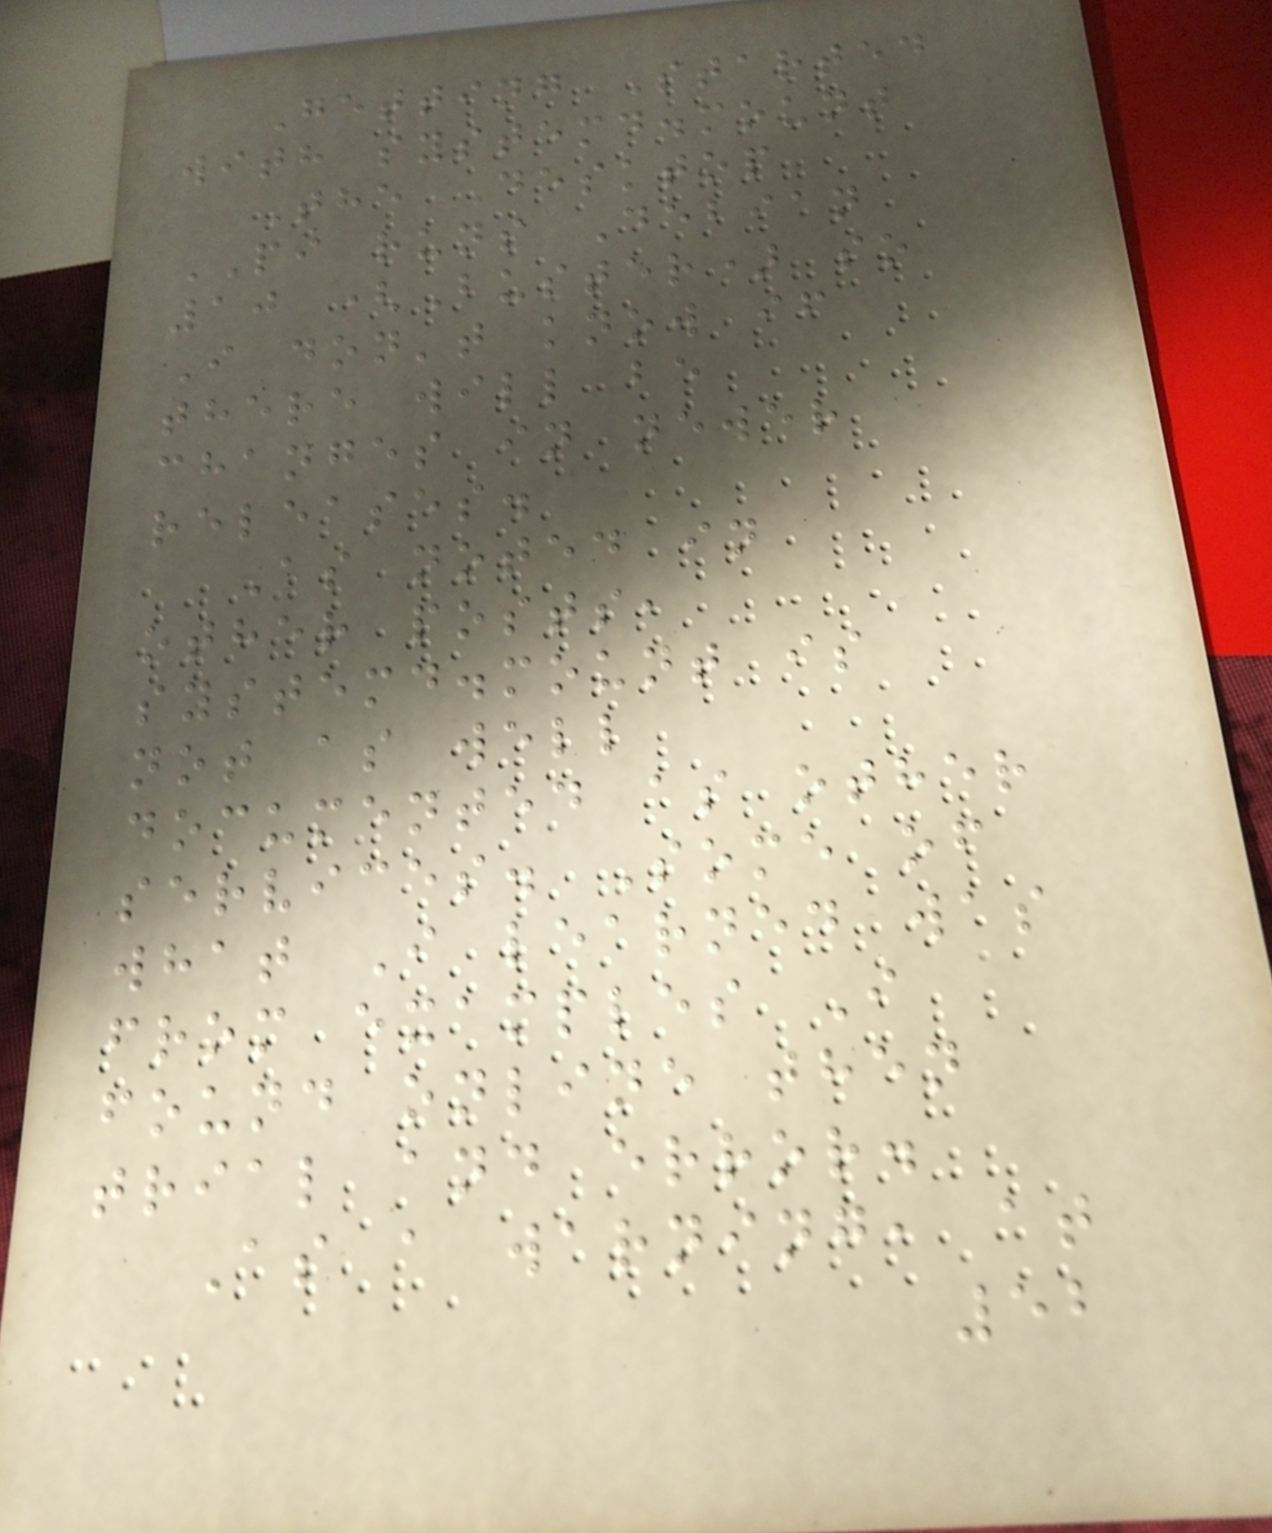Getting Started
with systemd.mount
The Desktop
PI runs Debian
10 (Buster) so
I don't know if
there will be
changes in newer
releases.
As noted in
other posts,
systemd.mount is
not as well
documented as other
services. Some of
what I learned was
from examples I
found online then
trial and error.
As a warning, at
52
